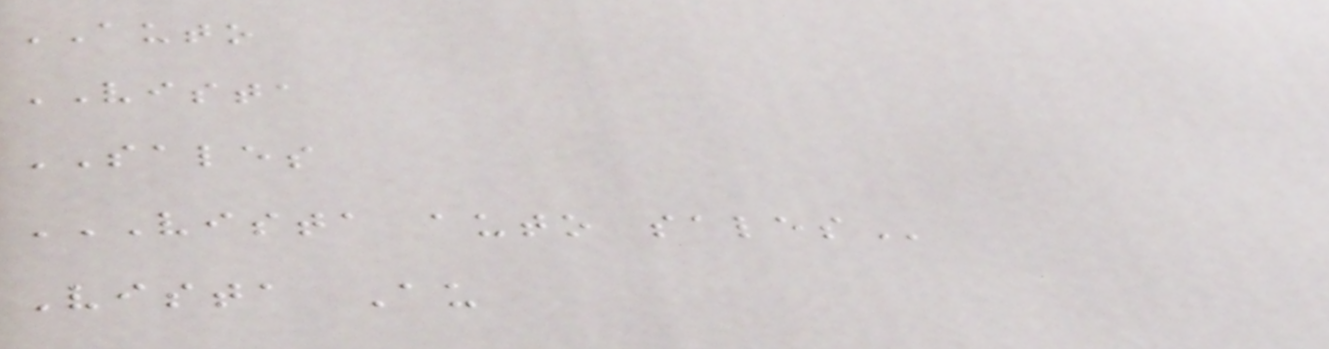AUTO
VISTA
SALES
VISTA AUTO SALES
Vista Au
